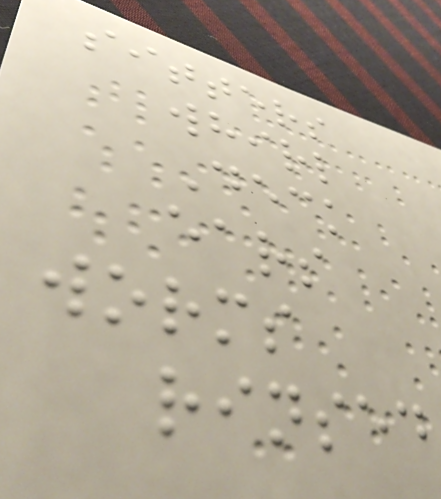sitters
whirl
Deck
ears
worms
rinsed
